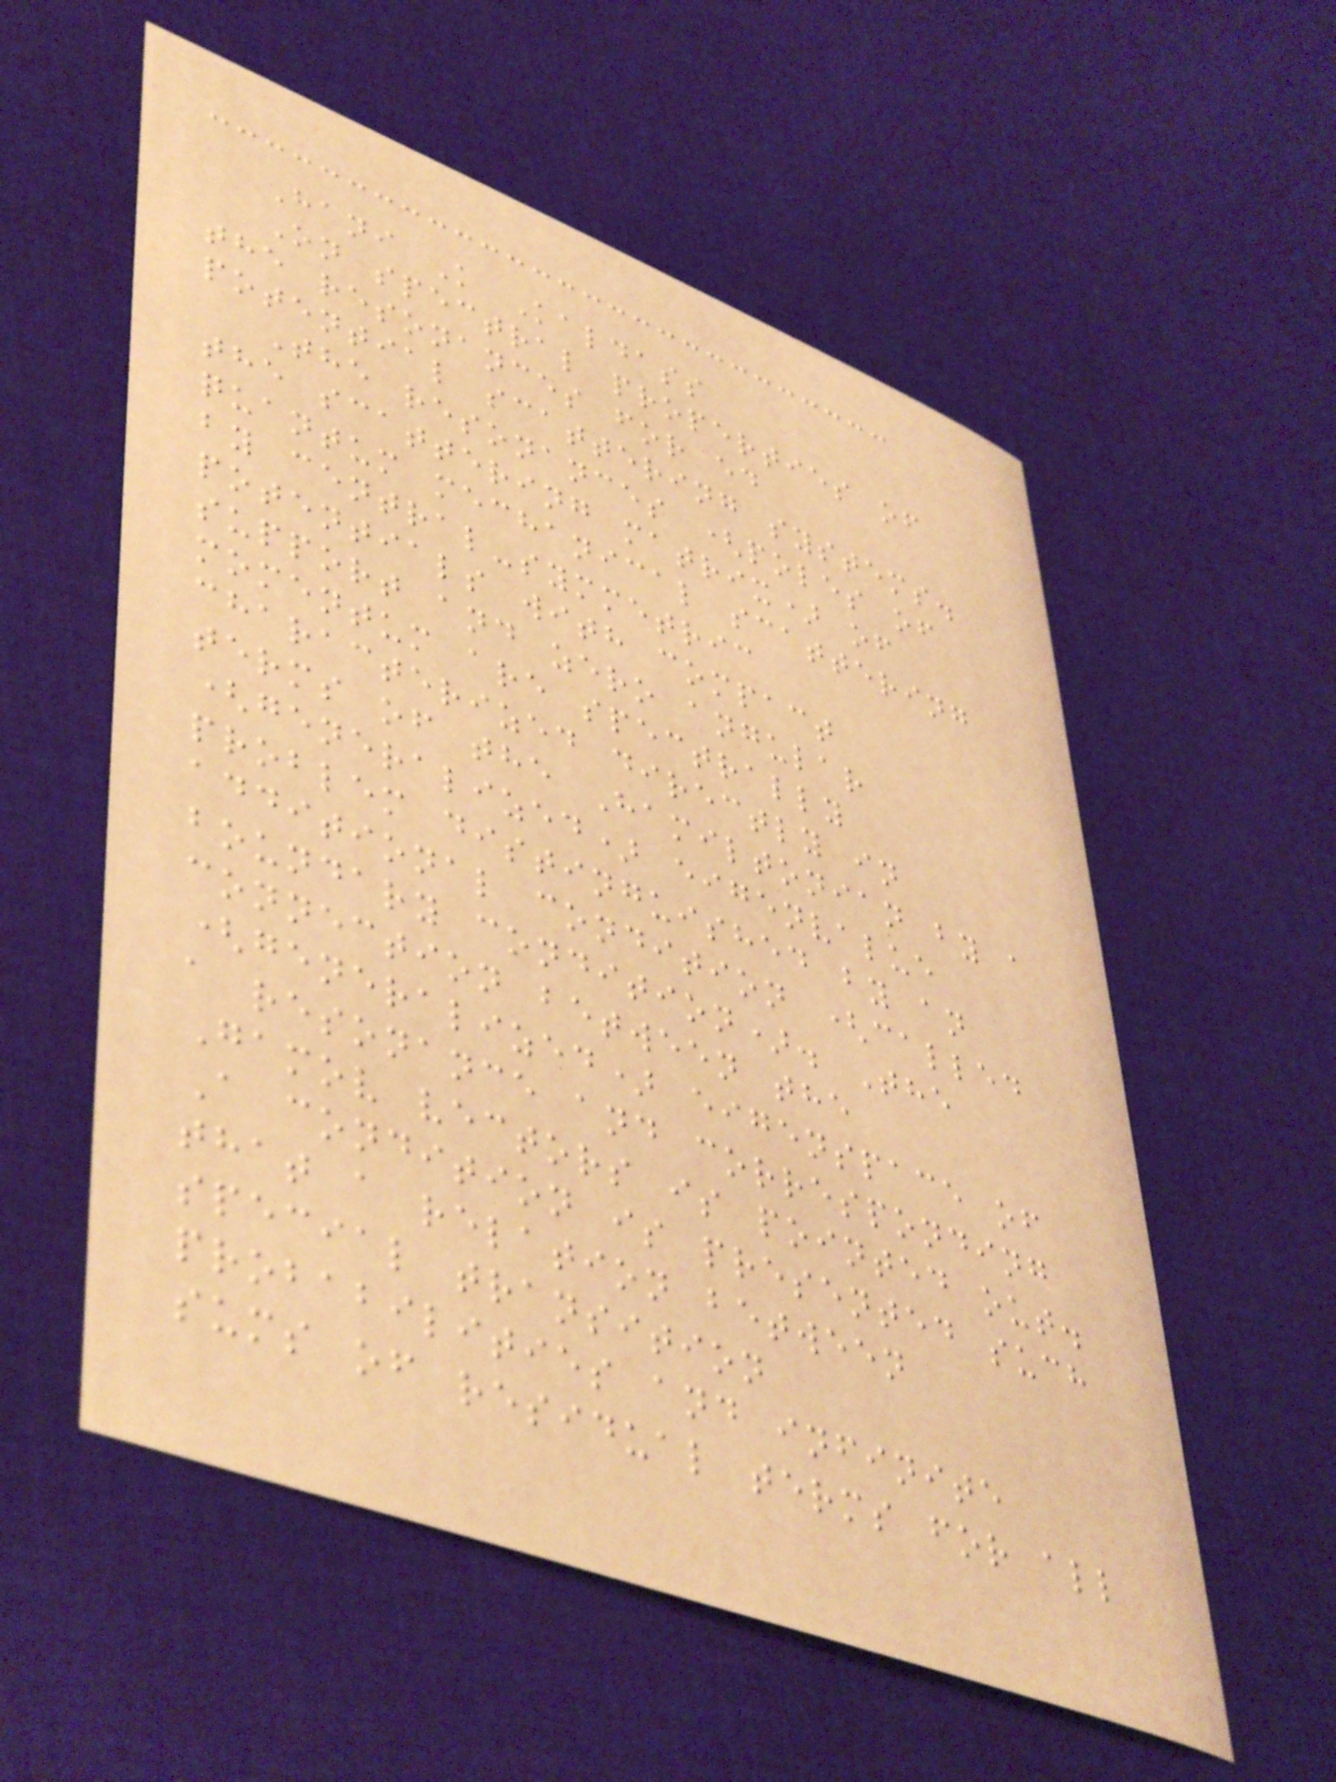Hani K Kaldass
On spectral properties of
the resonances for ed
potential scattering systems.
The resonances (poles of
the scattering matrix) of
quantum mechanical scattering
by central-symmetric
potentials with compact
support and zero angular
momentum are spectrally
characterized directly in
terms of the Hamiltonian by a
(generalized) eigenvalue
problem distinguished by an
additional condition (called
boundary condition). The
connection between the
(generalized) eigenspace of
a resonance and corresponding
Gamov vectors is pointed out.
A condition is presented such
that a relation between
special transition
probabilities and infinite
sums of residual terms for all
